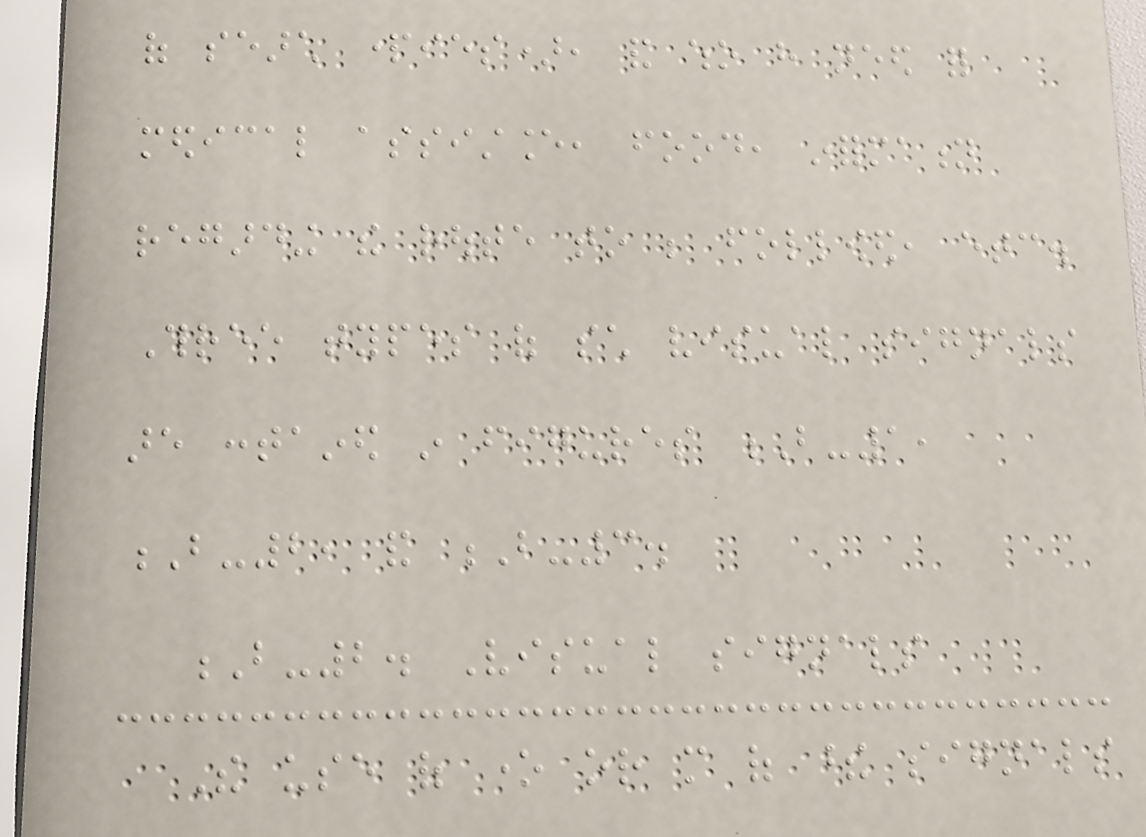of search parties), and who have need for
medical assistance, food, information
regarding the route to be followed, etc.
Three types of such visual signals
are contained in figures B-1,
B-2, and B-3.
B-2. Visual signals
The use of one or more of these signals
